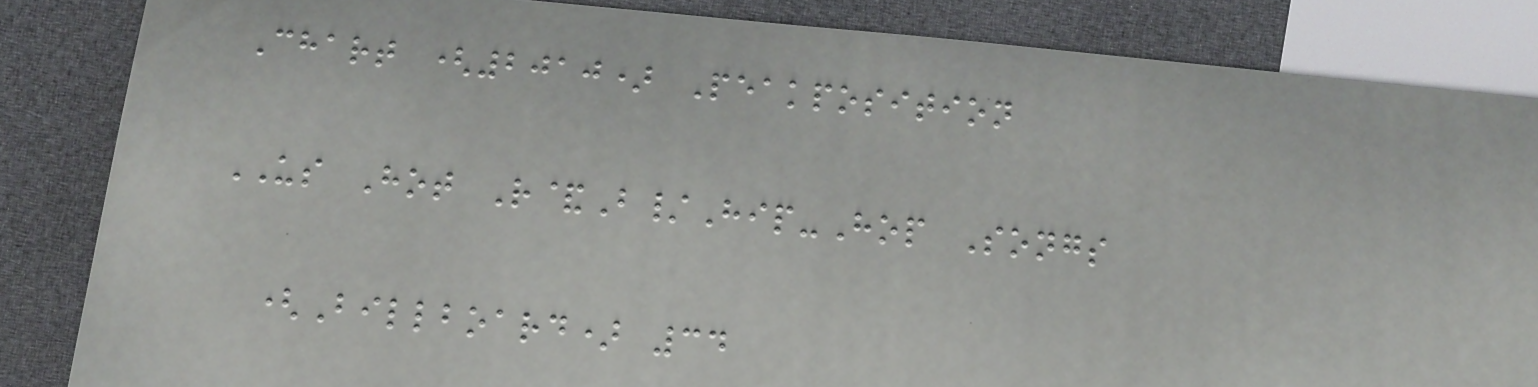Chart (2010) Peakposition
US Hot R&B/Hip-Hop Songs
(Billboard) 34
